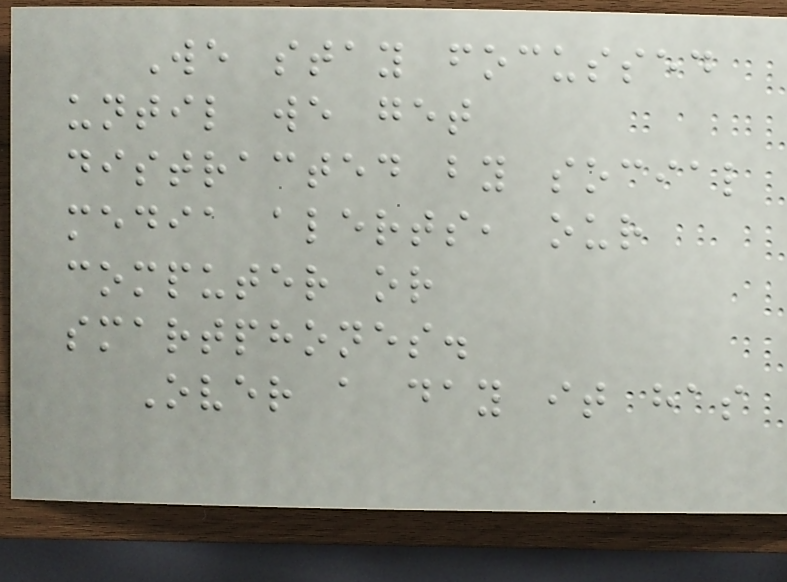We stay focussed
until we get
distracted by social
media alerts, our
computer or
smartphones.
Over a day it has
